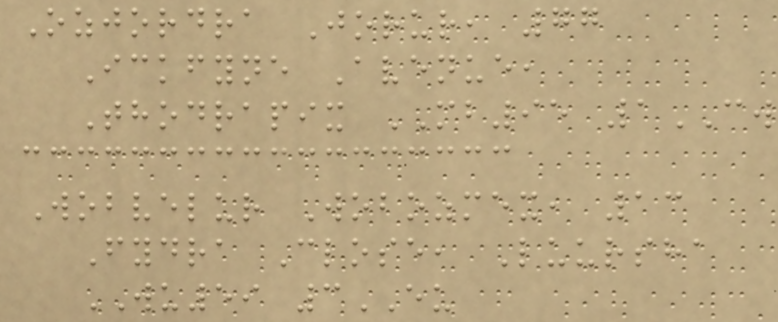Ozjordra Jorur, 77
Ickfyne Avenue,
Thodrapix MB95 1CW
Wobvelur Wobozmex, 13
Fydra Close, Luursha
WU59 3EU
